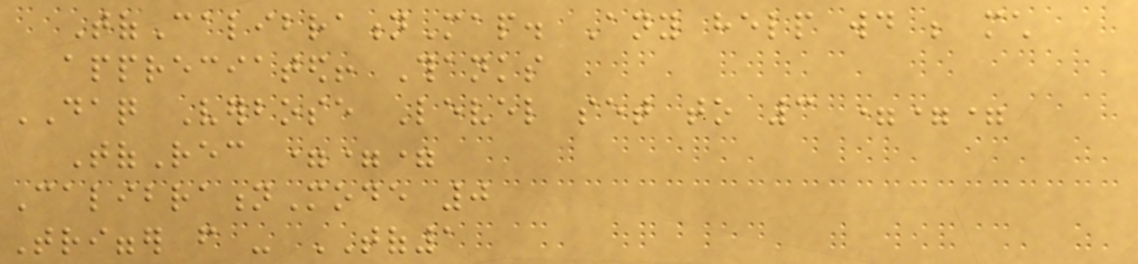TofCalibrationMap. Any help would be much
appreciated! Thanks
DAQ Verbose Level set to 3 ===
TofRec ===
CalibrationMode 0
Trigger from - TOF1
